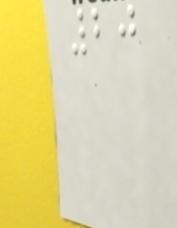20
